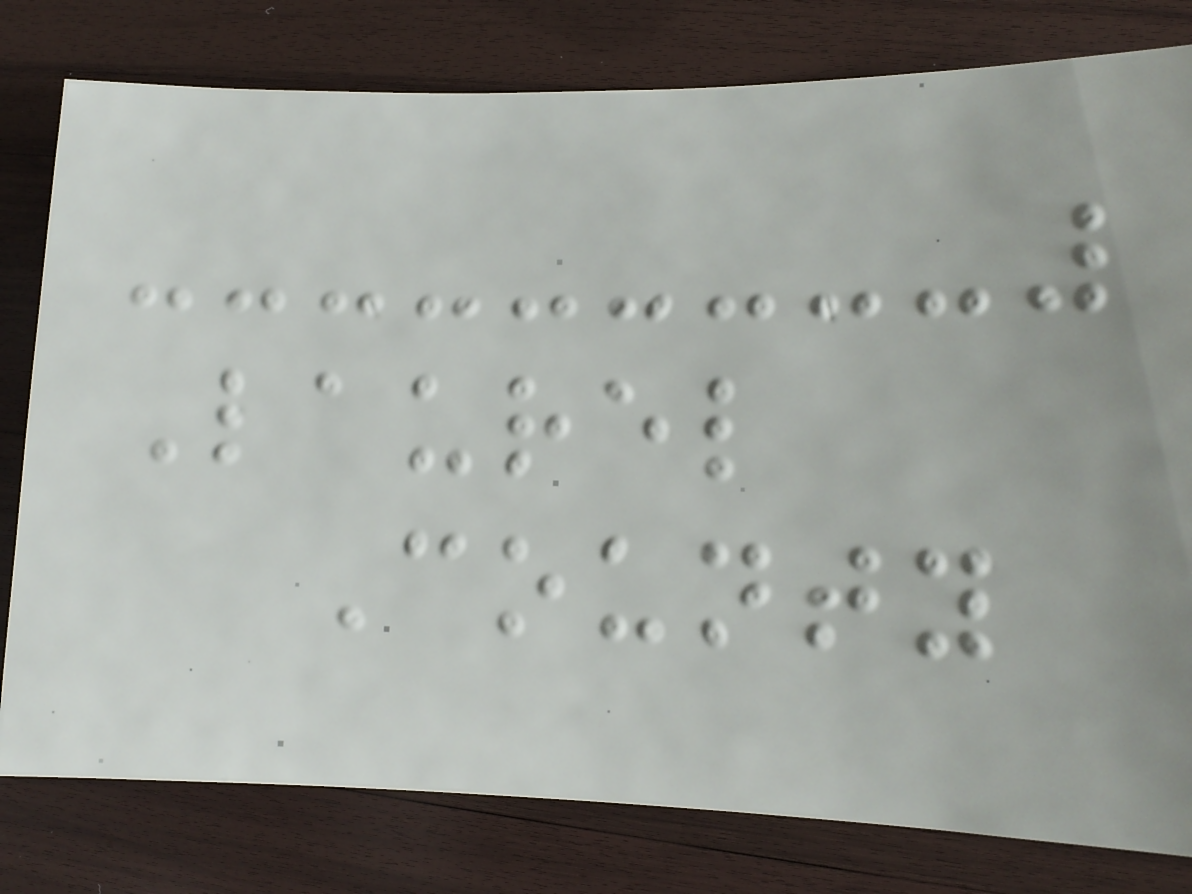Laurel
County
